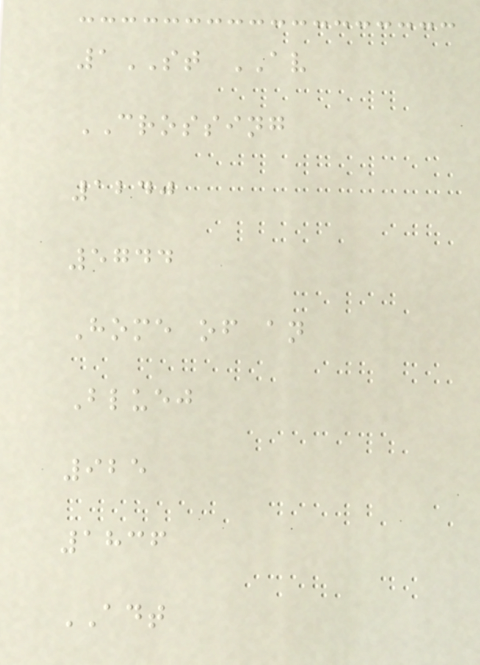1ST AV
CROSSING
1240
5744
Home of an
Bluej
925
1836
ADT
